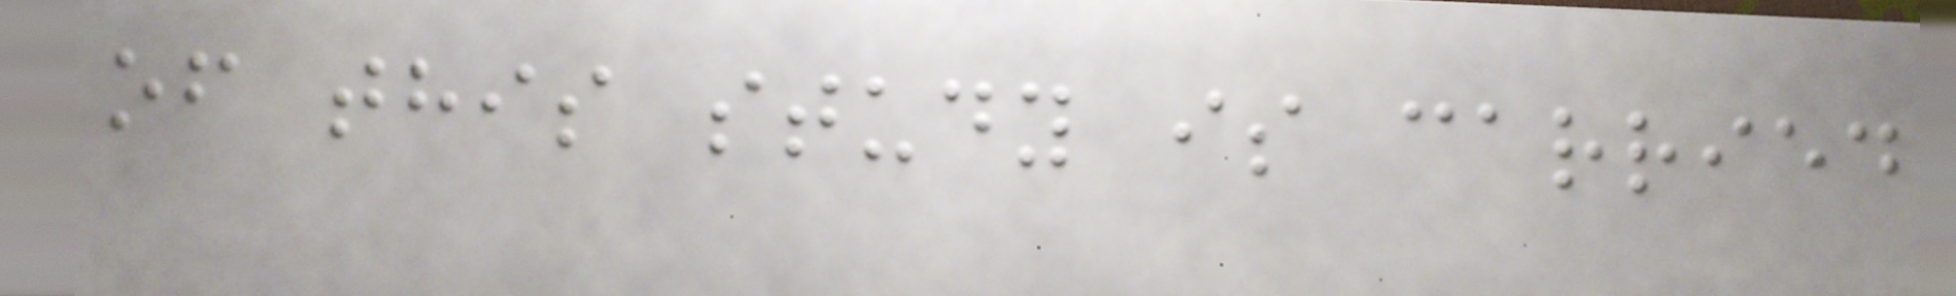of this study is carried
